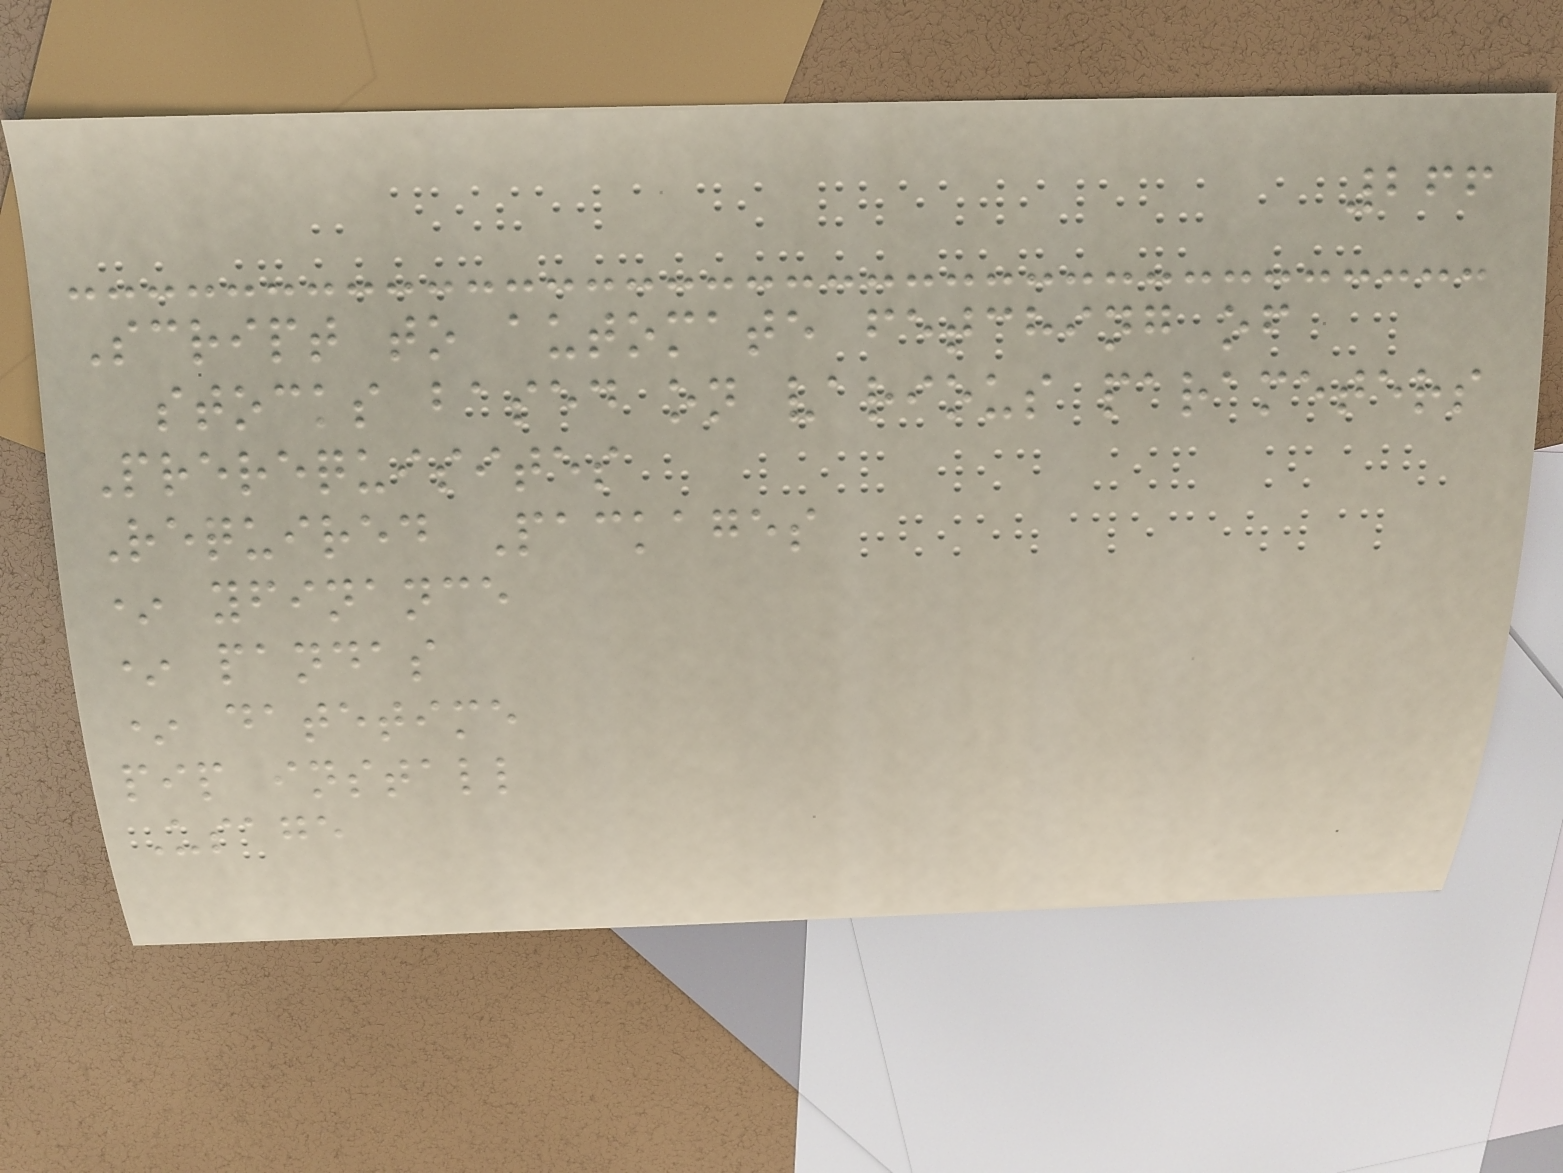266
Script to automate fetching of
stocks based on various parameters
Prerequisites
Required Packages
* yfinance
* pandas
* datetime
pip install
Usage
